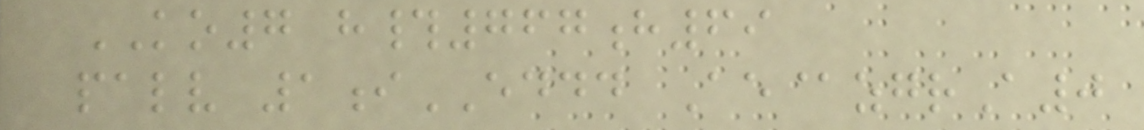KO7 h#767h69
palv 1iEDDD Ae@zgrA0
